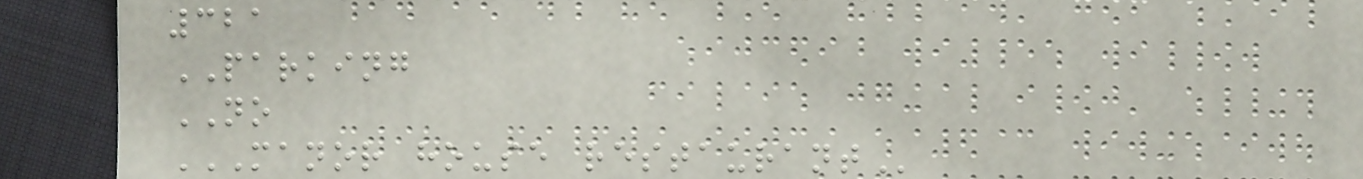321
PARKING
NO
MANOR HOUSE RESTAURANT
